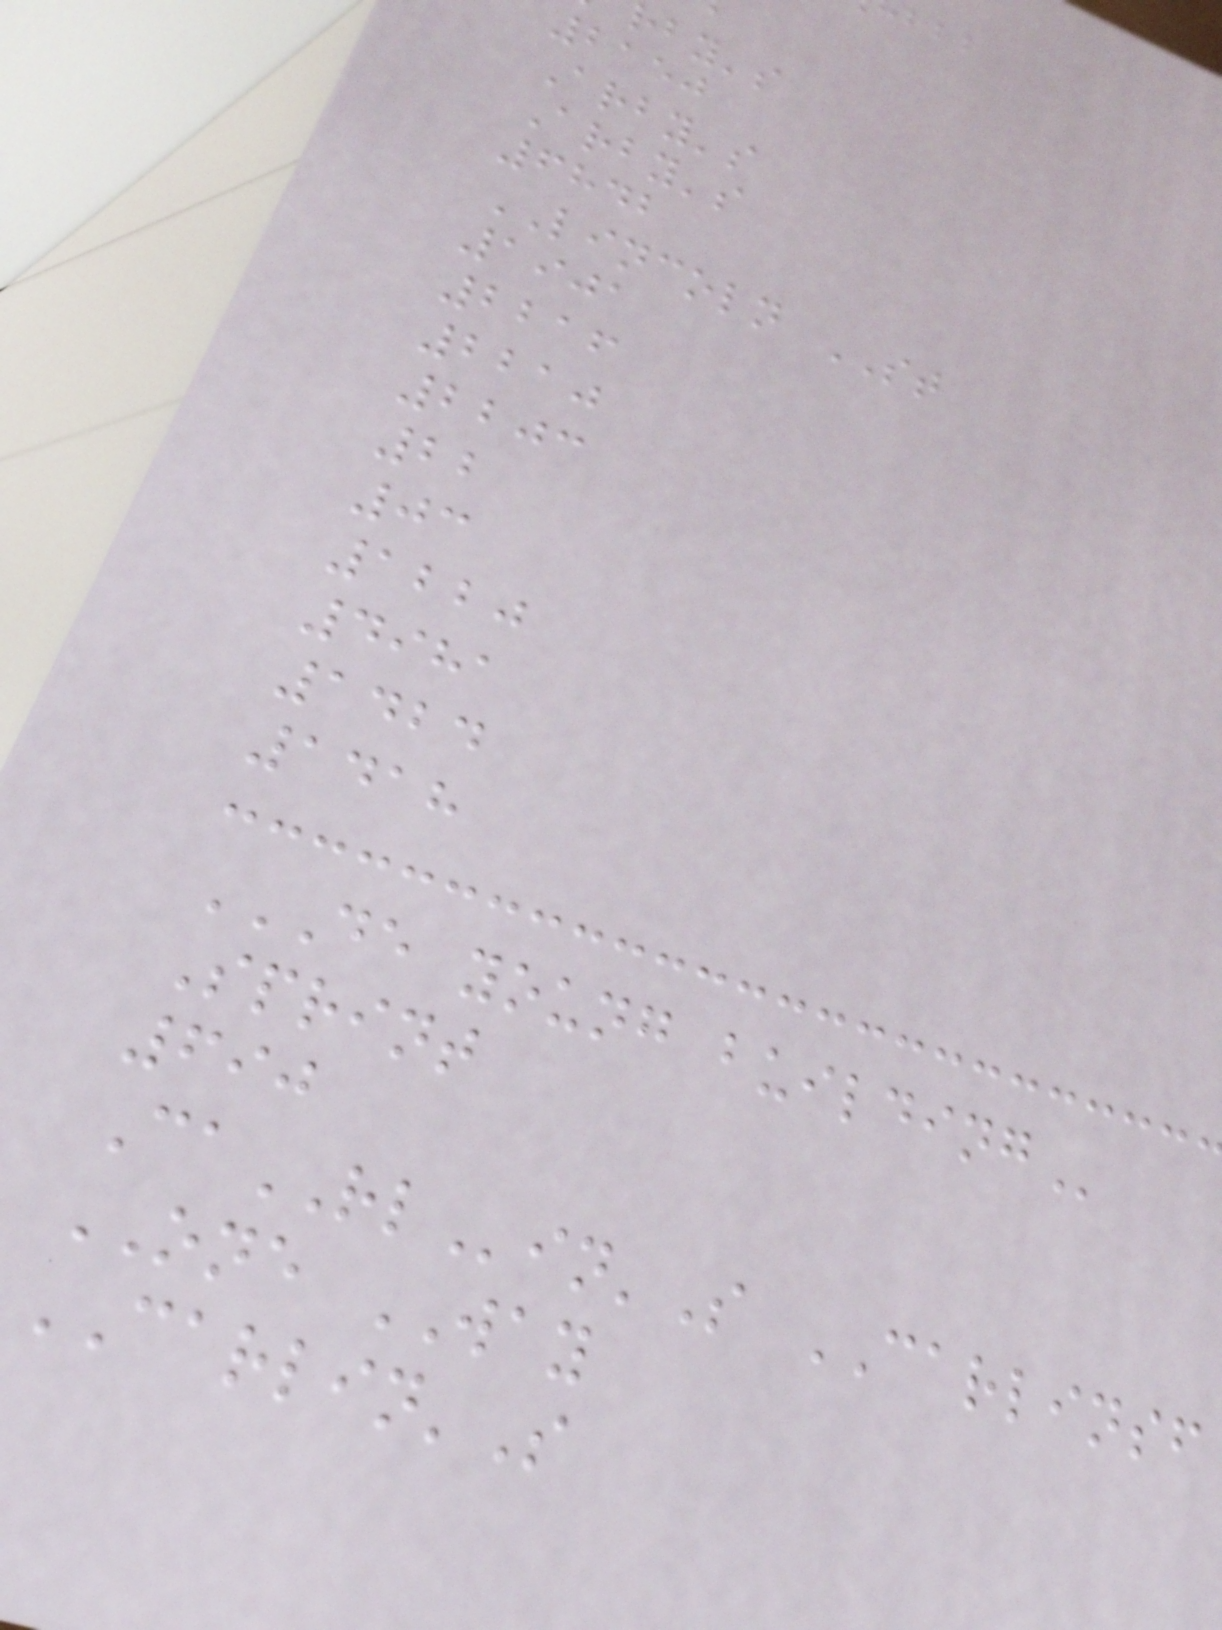rby's
2150
Arby's
Arby's
6842
LINCOLN ST
1901
2216
2210
2203
22
03
1220
4981
1424
1418
DE YOUNG BUILDING
Sprint
690
CaRLin'S CARLINSF
ONE WAY
CARLIN'S
